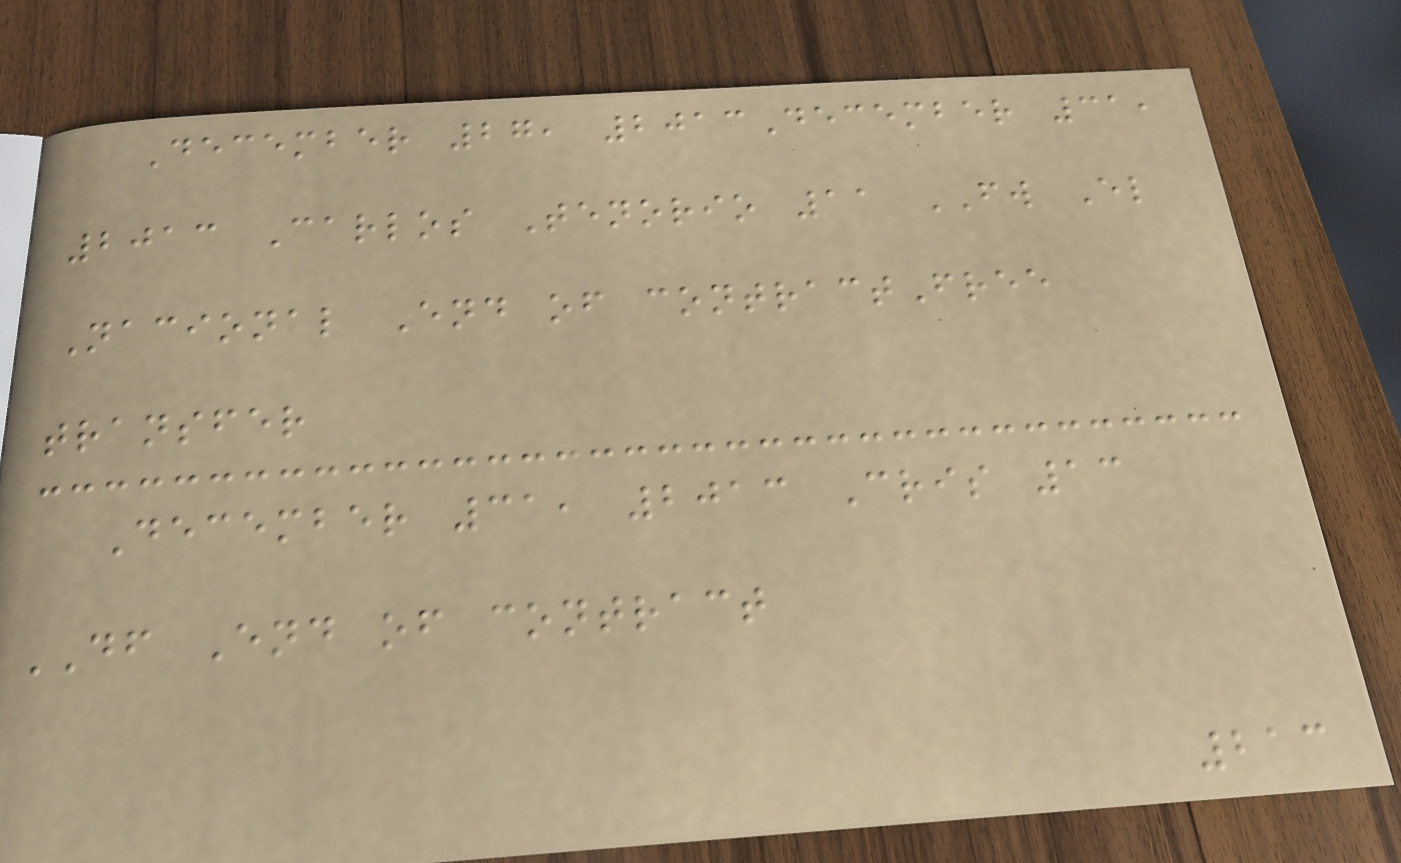December 27, 2013December 31,
2013 Carlos Tenorio 11 FW El
Nacional End of contractFree
transfer
December 31, 2013 Cris 13
DF End of contract
213
